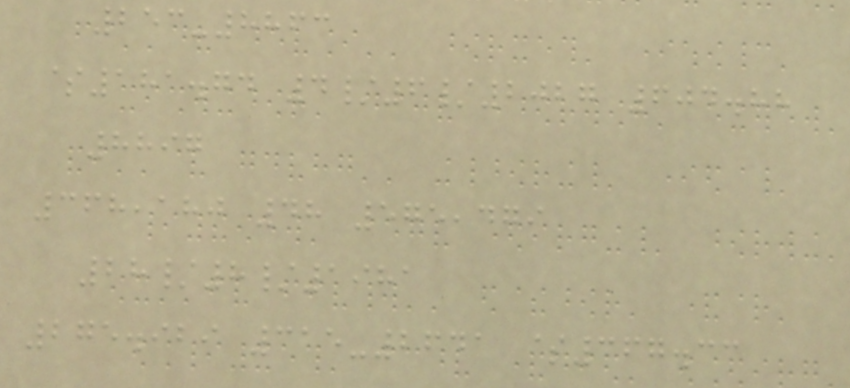253-8863
$181.74 4/6/2027 604.88
8897
368,180 48 575,479
28/8/1981
275.929 315-2641 $367.33
